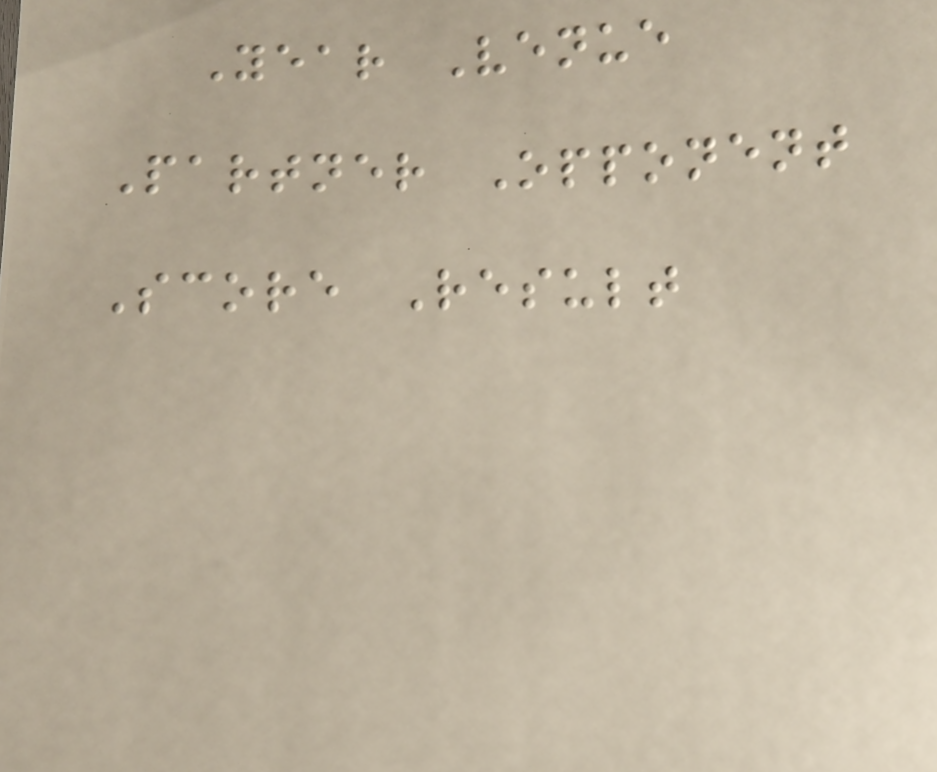Year Venue
Partner Opponent
Score Result
